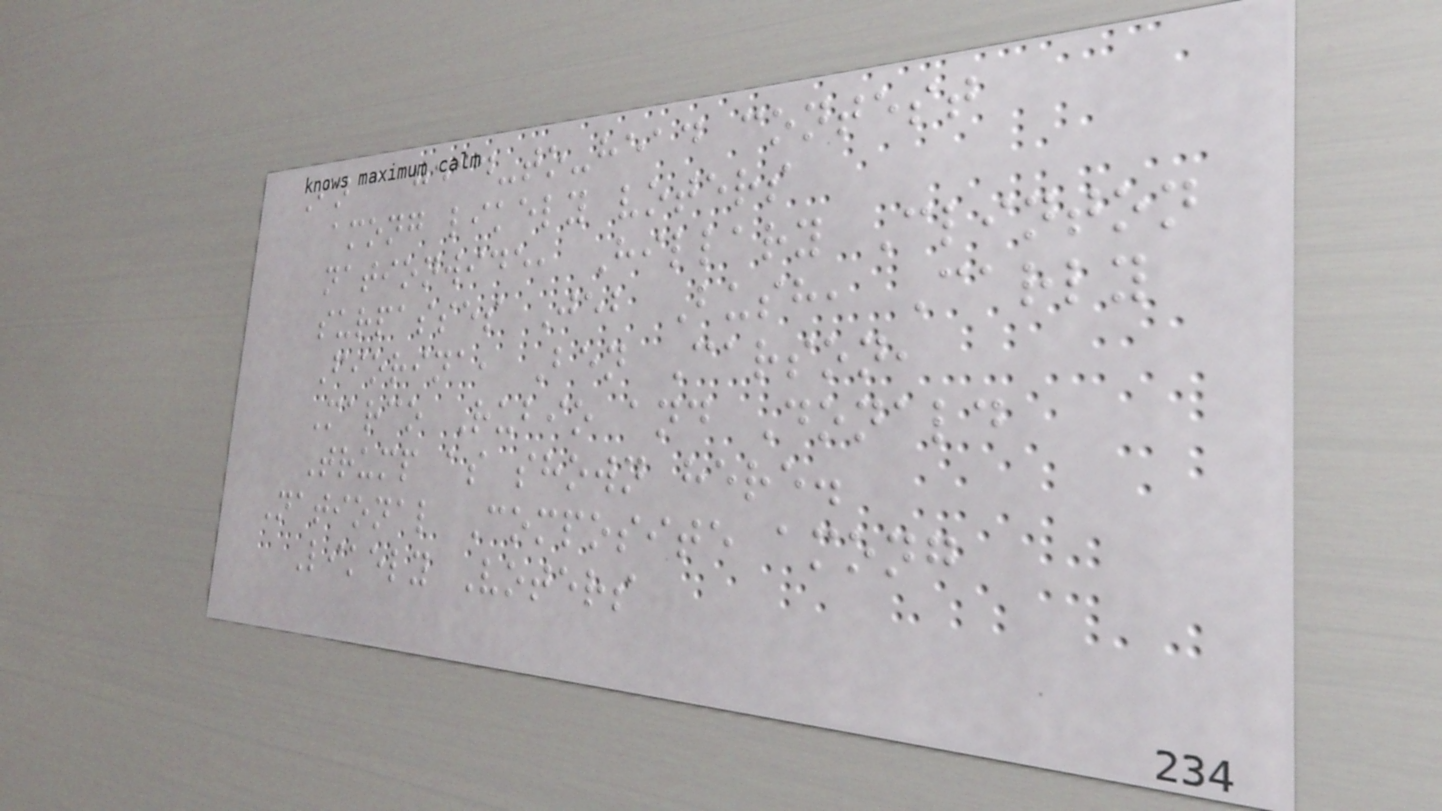In a head-to-head contest
among likely voters
nationwide, Hillary Clinton
surpasses Jeb Bush, Carly
Fiorina, Ben Carson,
Marco Rubio and Donald
Trump as shown here.
National Composite among
Likely Voters
